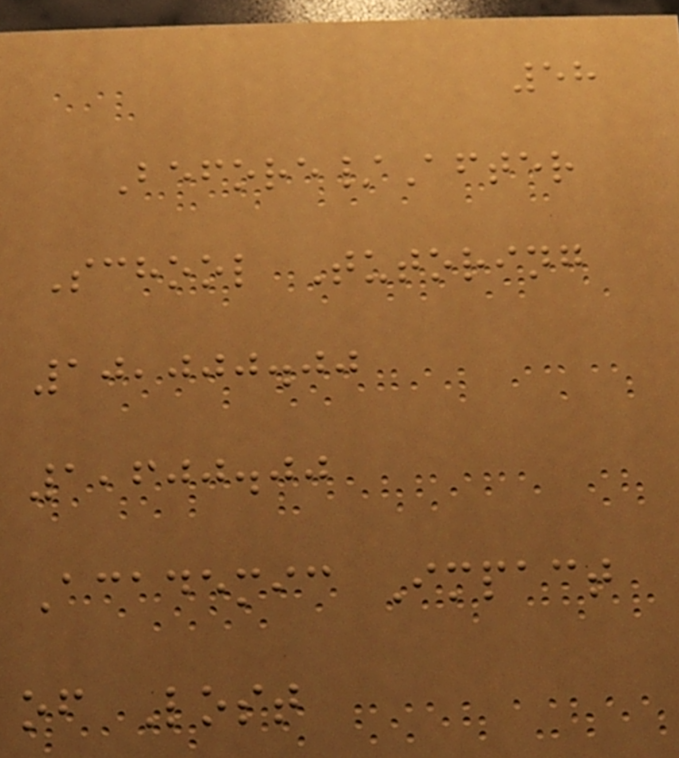58
Before/After
School Tutoring
10,000.00
1,600.00
Academic Impact
of Lost
